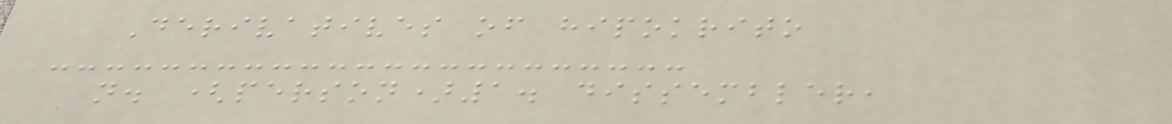Derivatives of hipokrito
n. (person)1. dissembler,
